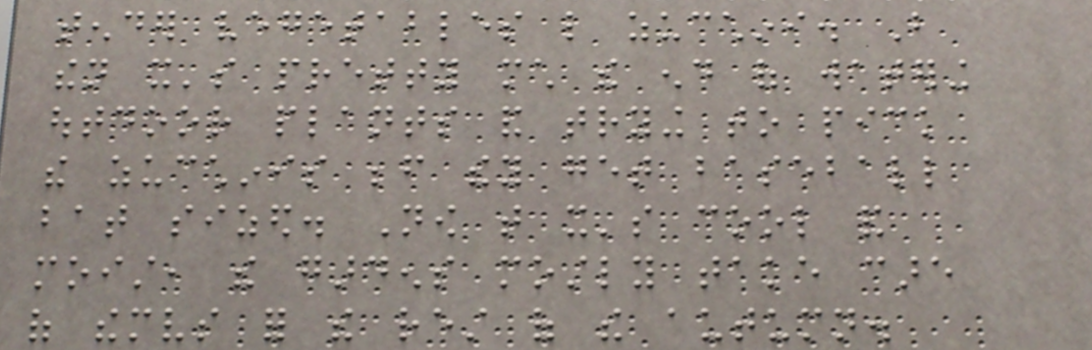tender vegetables like zucchini. But
then it's pretty much the end of watering
outdoor plants and trying to pick
the zucchinis before they get baseball
bat sized. Now that it's cool and
moist, the gardens mostly take care
of themselves for the rest of the autumn.
